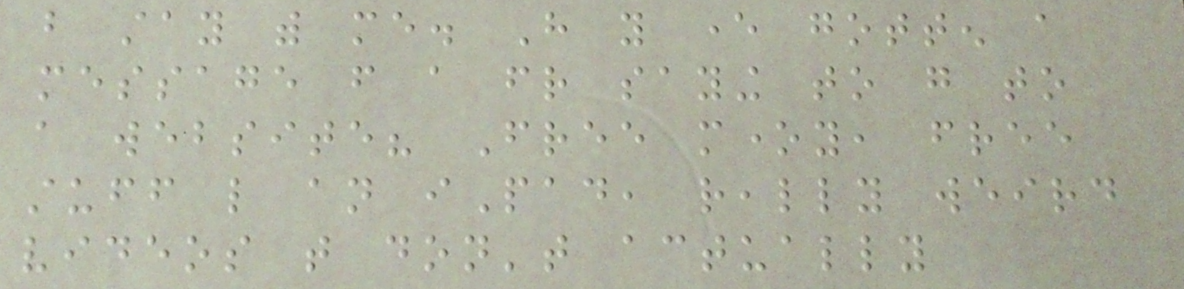but stay with me. Have you ever gotten a
message from a friend saying to go to
a website? Free money, free
stuff like an iPad, really weird
videos that don't actually
